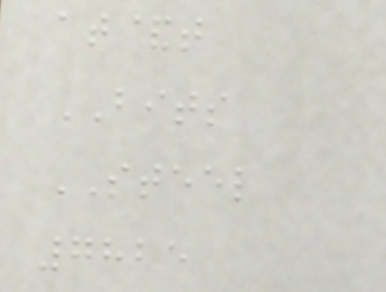at&t
BITS
STEEL
7825
